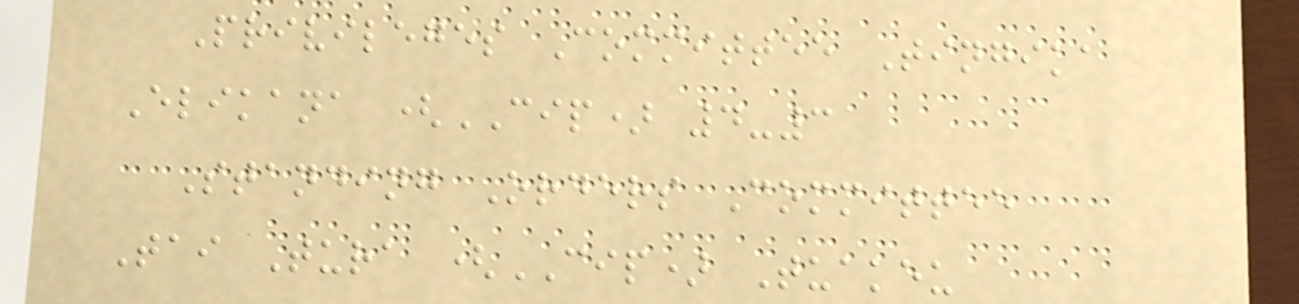Privileges Committee Tingika
Elikana (CIP) 4-3
Standing Orders Committee
Tai Tura (CIP) Tuakeu
